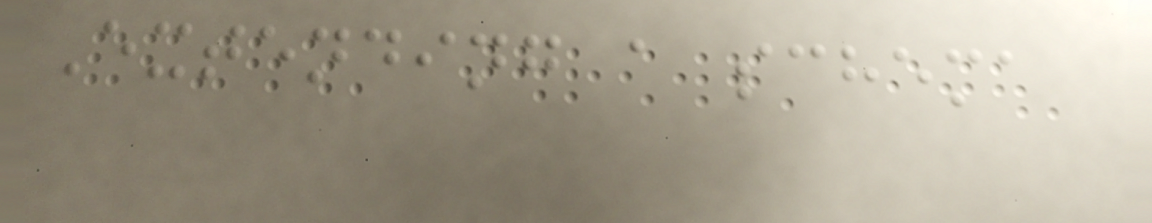Extending a schema
